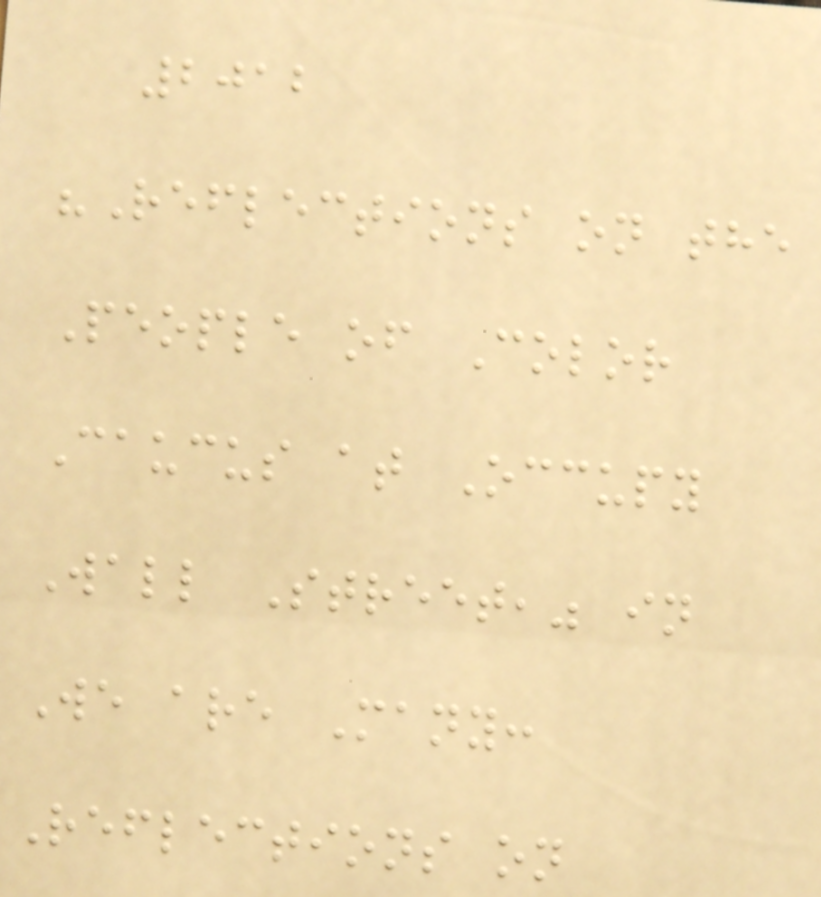2012
"Reflections on the
People of Color
Caucus at Occupy
Wall Street," in
We are Many:
Reflections on
